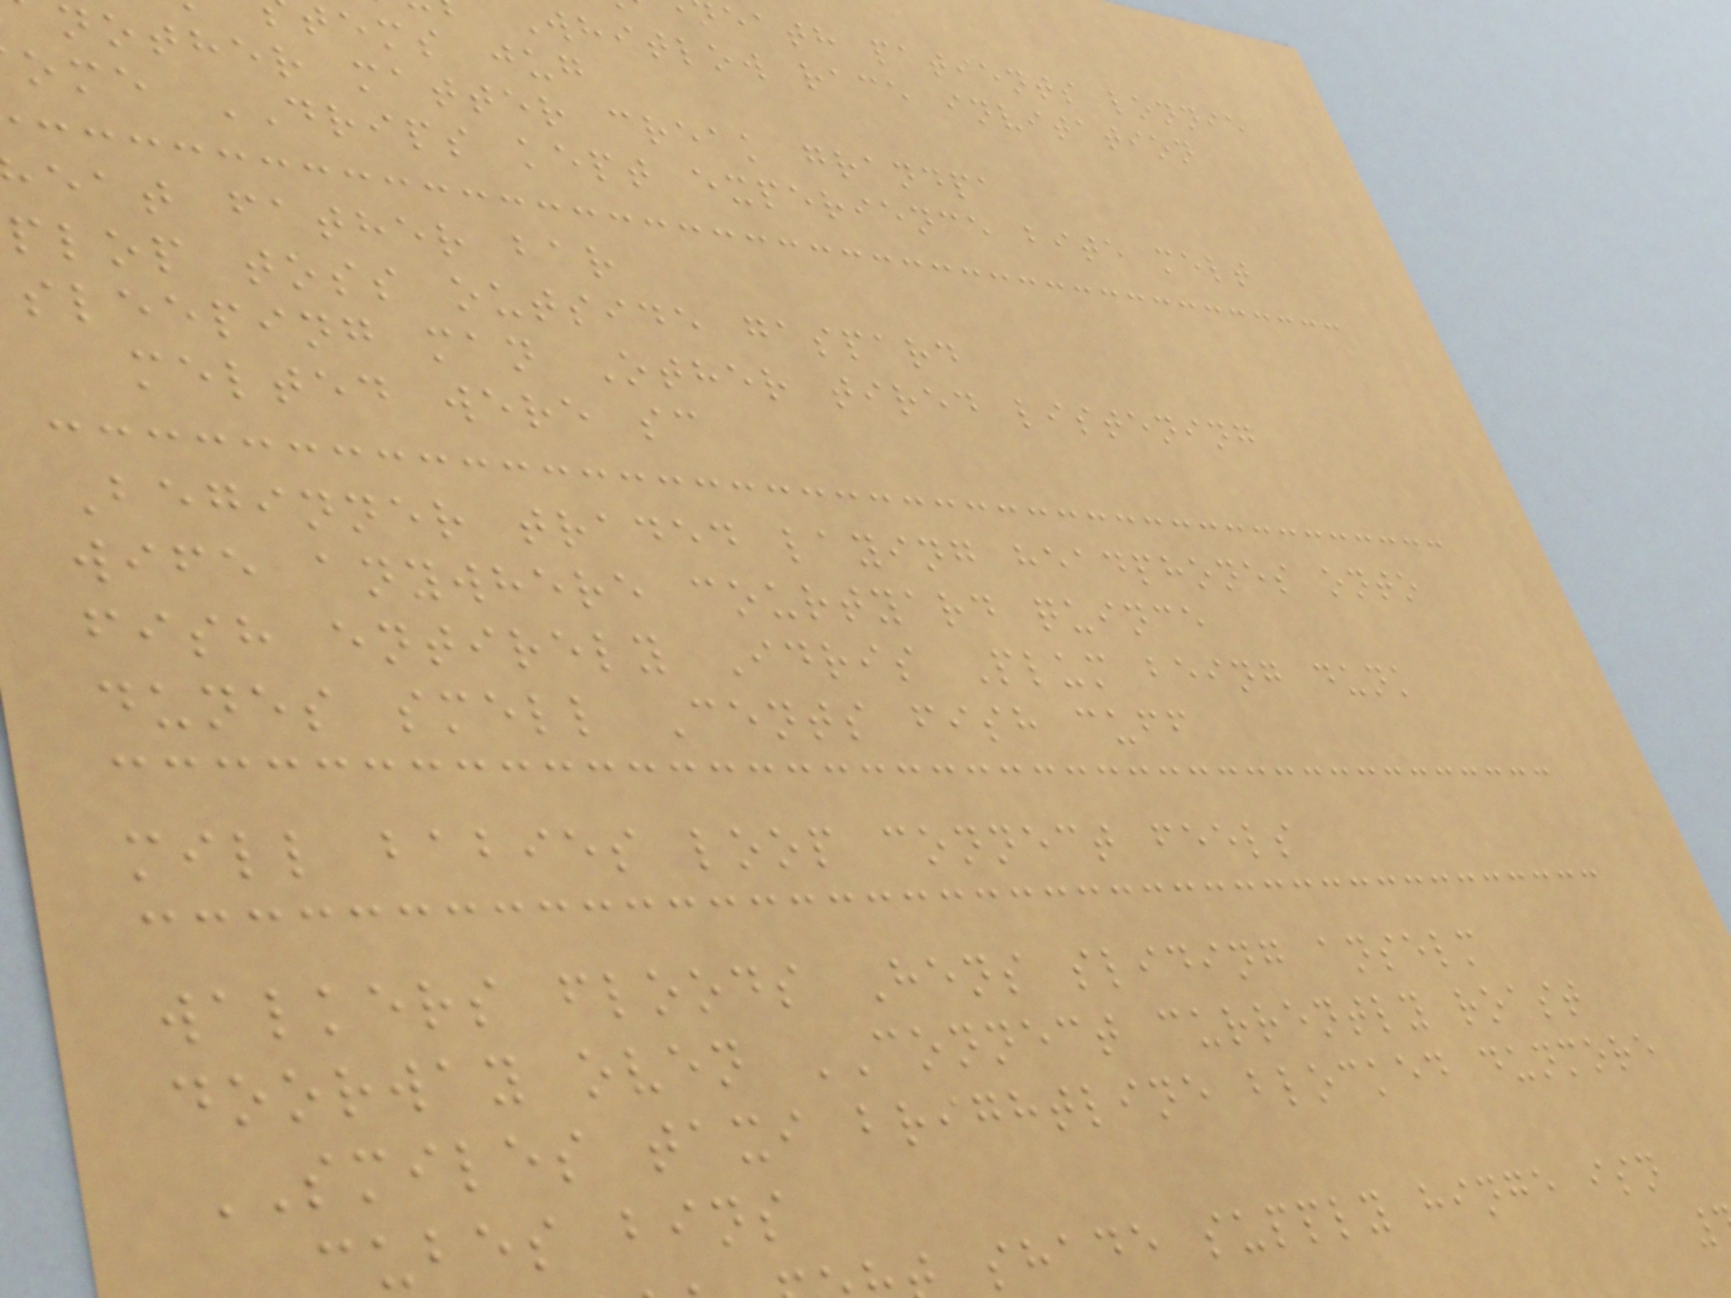eath patients lonnie
whitlow race invitation
tems jug
nother matter creak grandpa
ome DRIPS kept experience bite melt
eat father bar
plop toss outside gaspard
sleeping man Other tired listening
melted were sc
Beginner traded laying headphones onto
wife anywhere courtyard quince
fish entirely Idris Plum being dunk
dunes smell Cents fish cuff
mill babies loop connect feels
walkers floods Hens sliding anselm
doorway oven CONNECT currently roast
SMILES taxi brightline blocked dunmore
ubes bins
shade supply hinge isn
